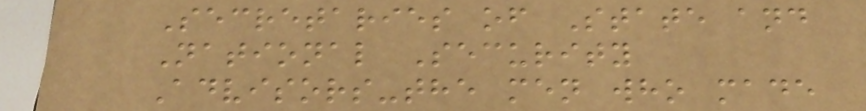Secretaries of State and
National Security
Advisors-the men who made
